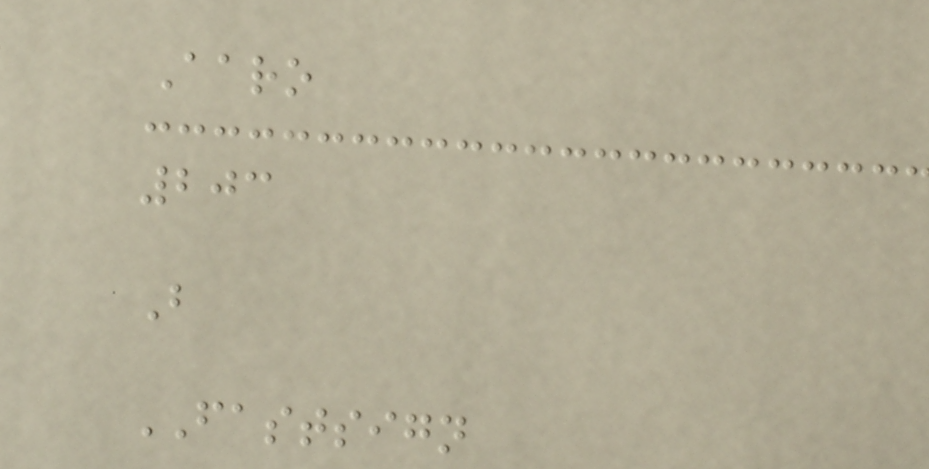Aaro
203
B
FASTSIGN
